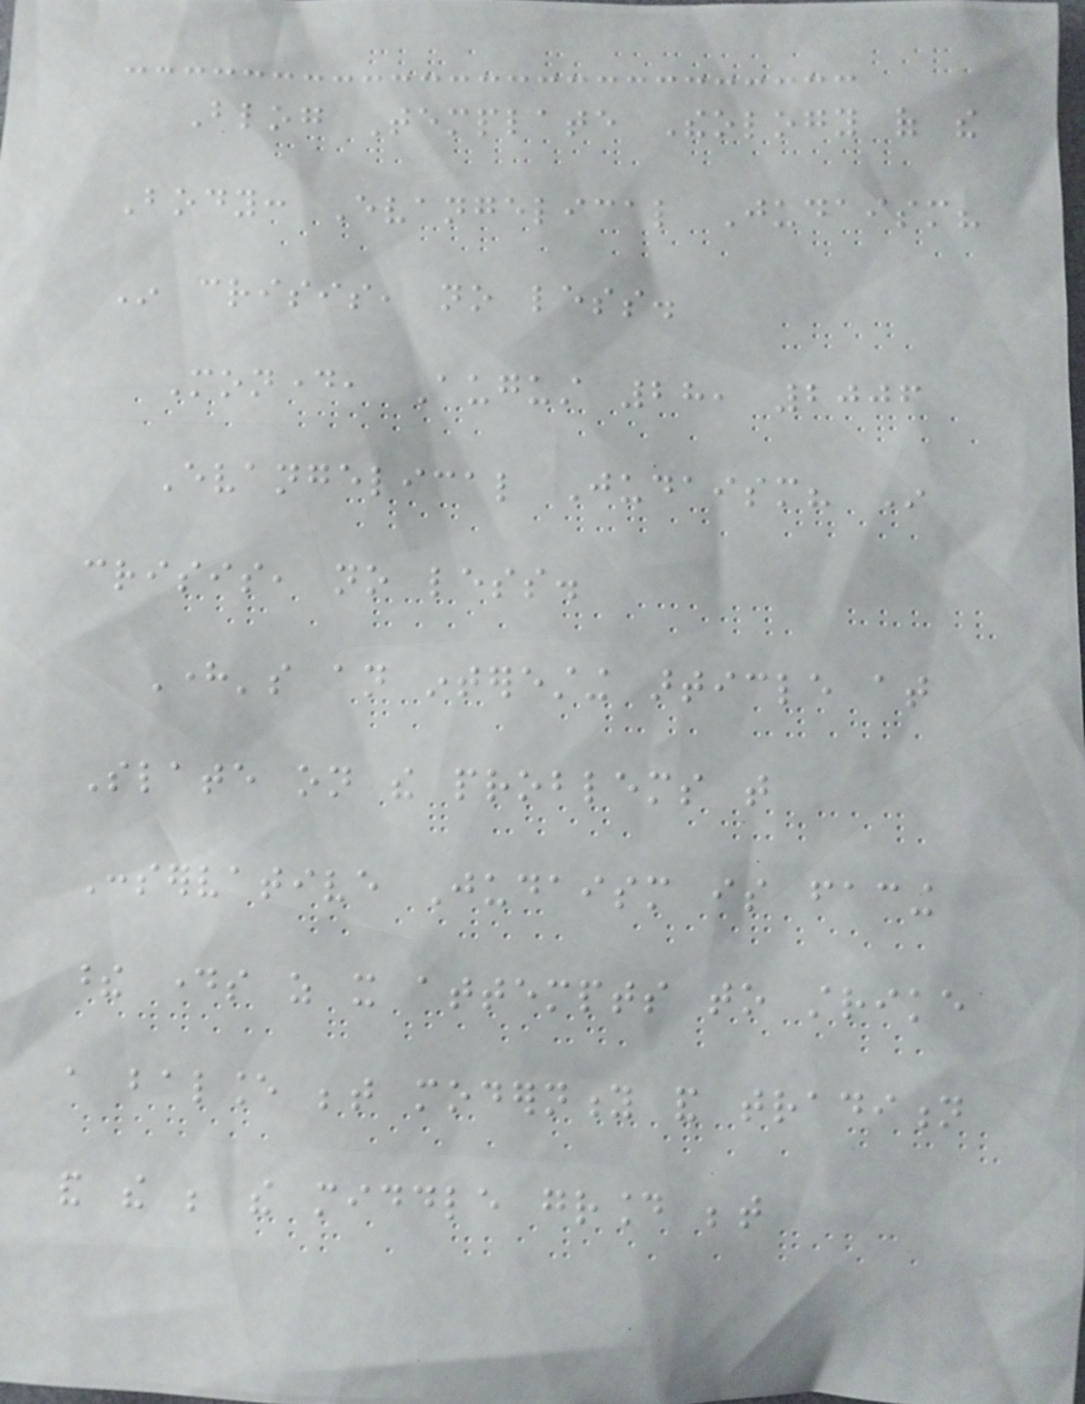Blog Template Theology of the
Body: Evangelical Judaism?
In crisis, no less.
Monday, August 28, 2006
Evangelical Judaism? In
crisis, no less.
Here's an interesting article at
Slate on the problems that
Conservative Judaism is facing
these days as it attempts to strike
a balance between modernity and tradition
and the be the middle ground between
